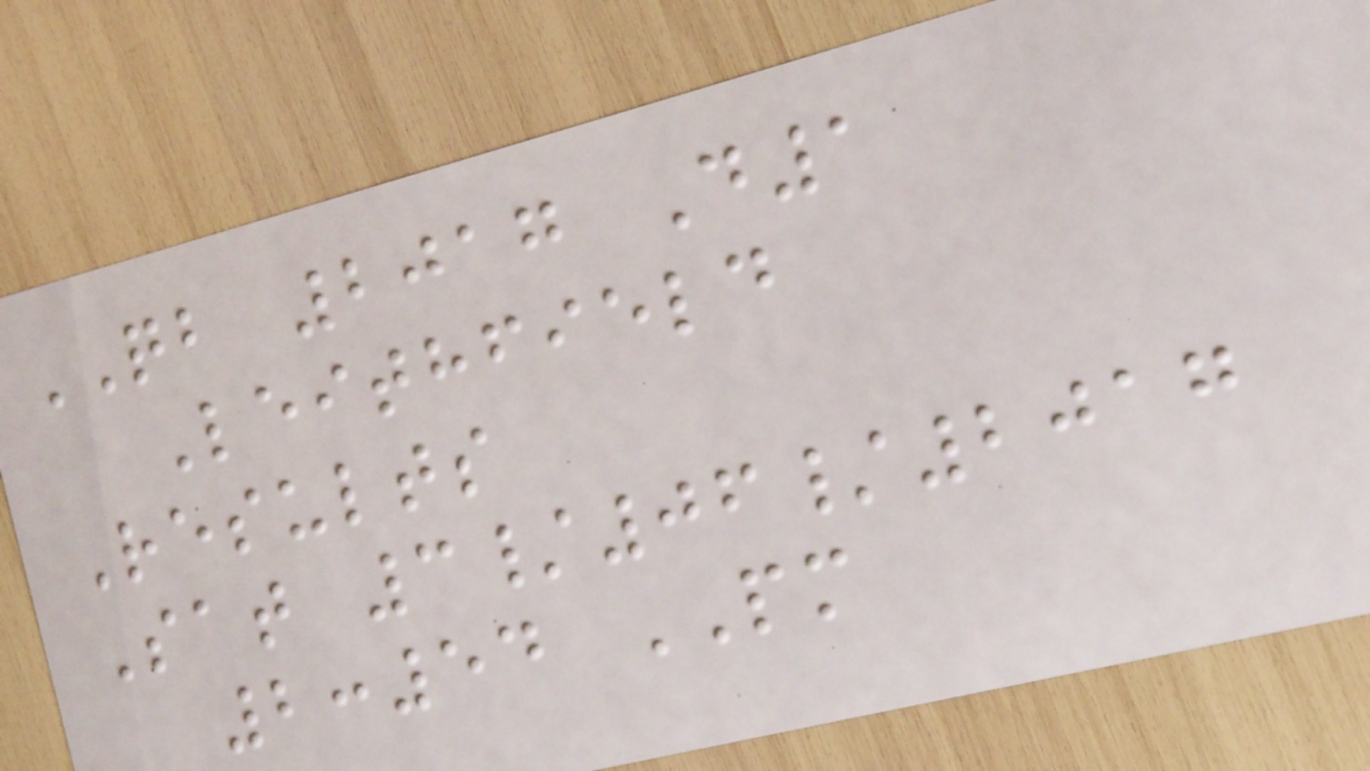QB 2017 D1
Leithfield
Results
Sat 3/06/2017
2:54 PM
